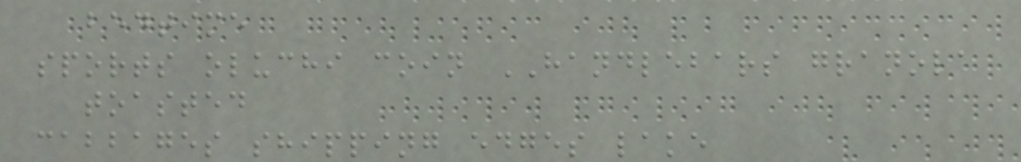bedtime
sports oluchi coin HANDLEBARS granola
toasted
cabbages shipping edges lake
